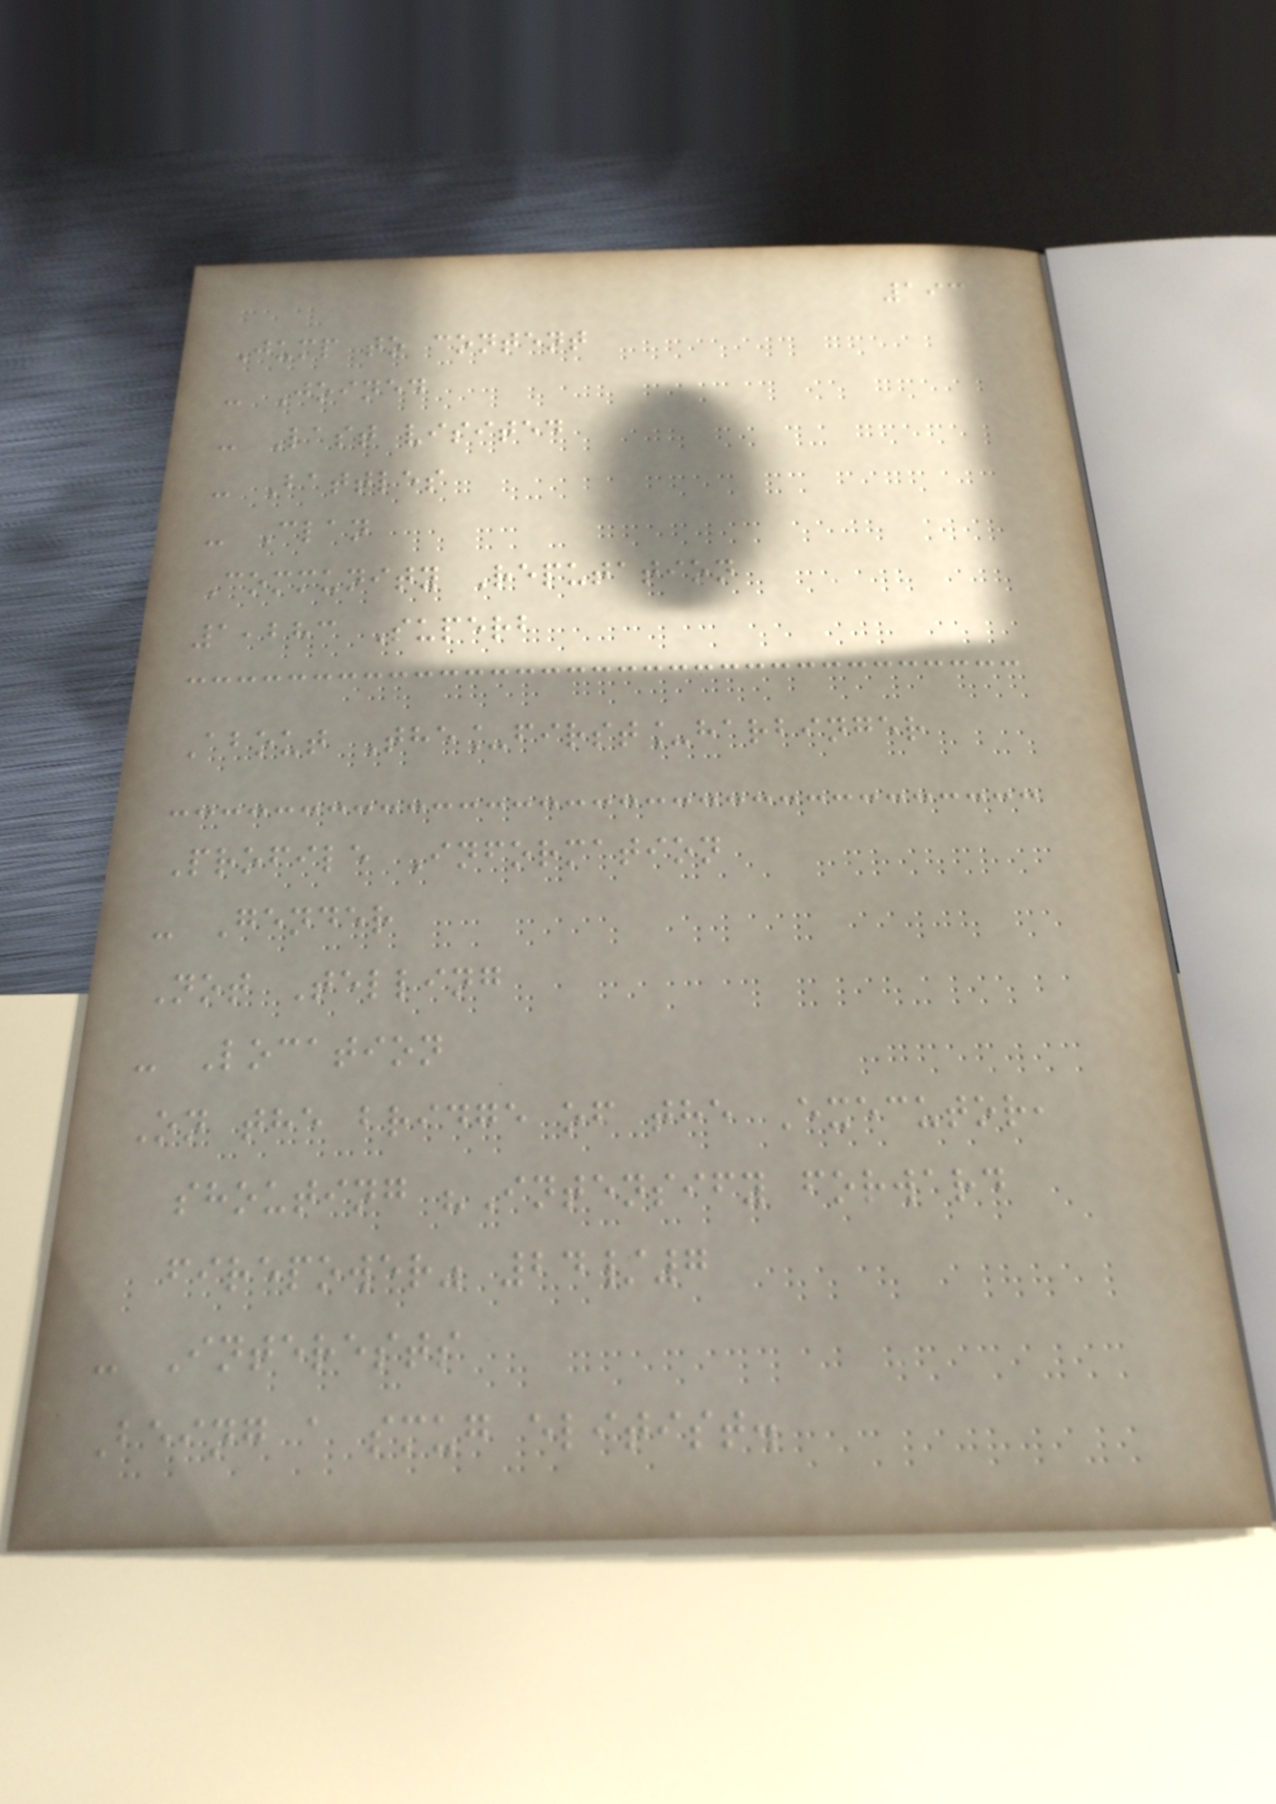193
Jump to content
- Joined
- Last visited
- Battles
- Clan
Community Reputation
1,283 Superb
About The_first_harbinger
Profile Information
- Gender
Not Telling
- Location
On the bridge of the Executor,
shouting "Intensify forward
firepower" 24/7
- Interests
Being a smug elitist.
